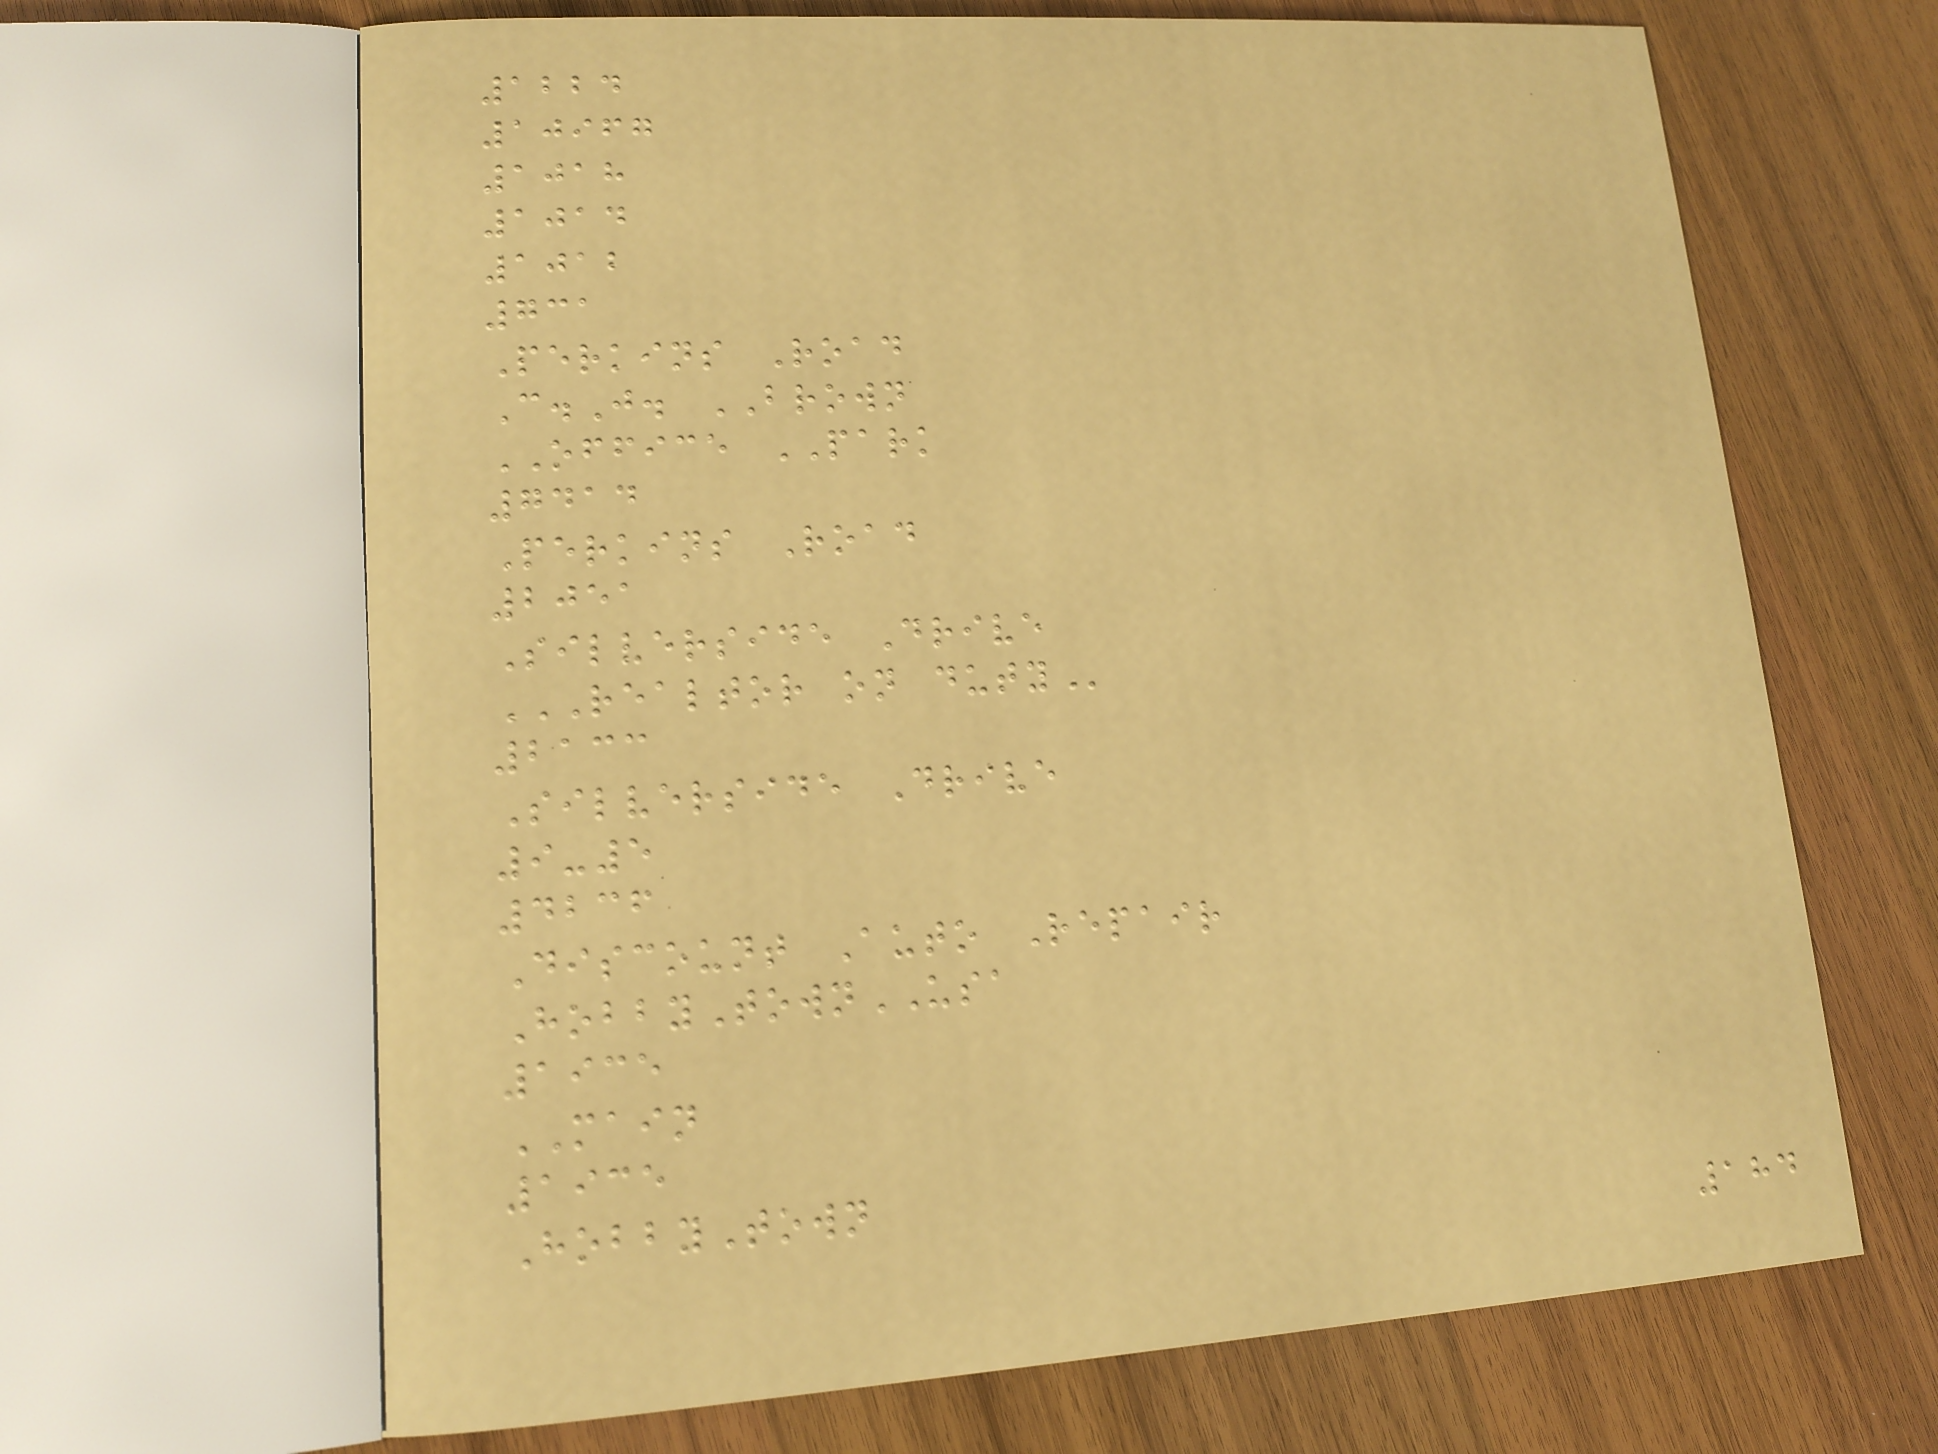1224
10967
1018
1014
1012
731
Perkins Road
C.J. BROWN
OFFICE PARK
7414
Perkins Road
2051
Silverside Drive
REALTOR ON DUTY
2133
Silverside Drive
9-5
4236
Discount Auto Repair
HobbyTownUSA
1935
MAIN
1935
HobbyTown
184
